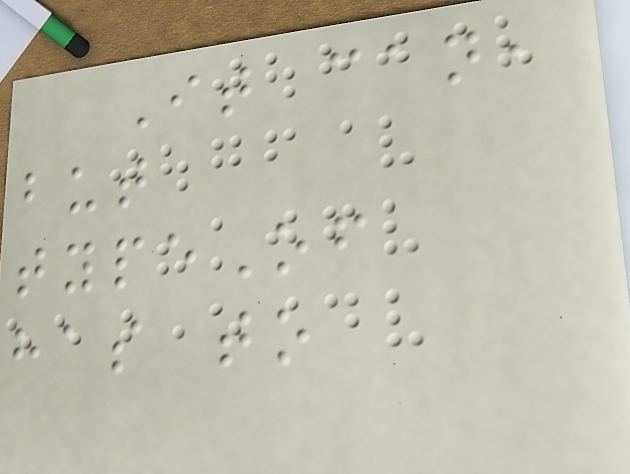It can,
but
typeOf
has to
